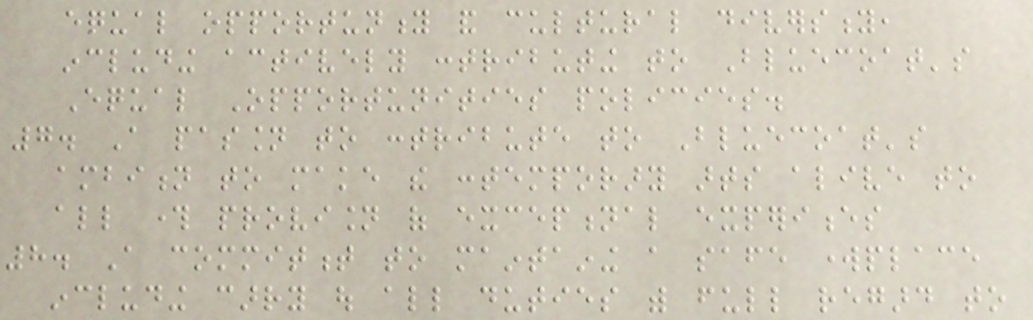equal opportunity and cultural diversity,
including actively contributing to Bluecoat's
Equal Opportunities policies.
7. A passion to contribute to Bluecoat's
ambition to make the contemporary arts alive to
all through provision of exceptional experiences
8. A commitment to maintaining a safe workplace
including carry out all duties with full regard to
